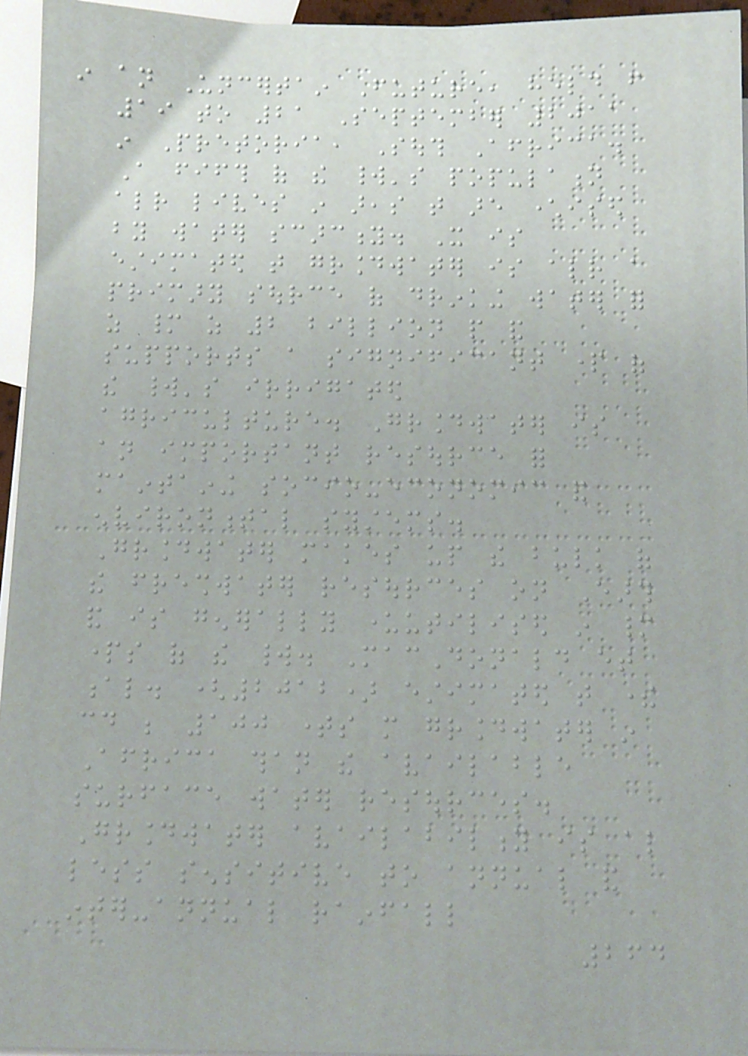in an Uncertain Future, held from
19 to 21 September 2011
in Pretoria, South Africa.
A fifth of the world's population
already lives in areas that are characterised
by water scarcity. It is
estimated that groundwater is already a
primary source of drinking water for
as many as 2 billion people and
supports a significant part of
the world's irrigated
agriculture. Groundwater is
an important resource for
maintaining socio-economic and
environmental systems.
Groundwater makes up the bulk of
the freshwater resources on Earth
and is generally underutilised in many
parts of the world. MacDonald et
al. (2012) estimated that there
could be 100 times more groundwater in
Africa than the available
surface water resources.
Groundwater availability is also
less sensitive to annual and
inter-annual rainfall
264
